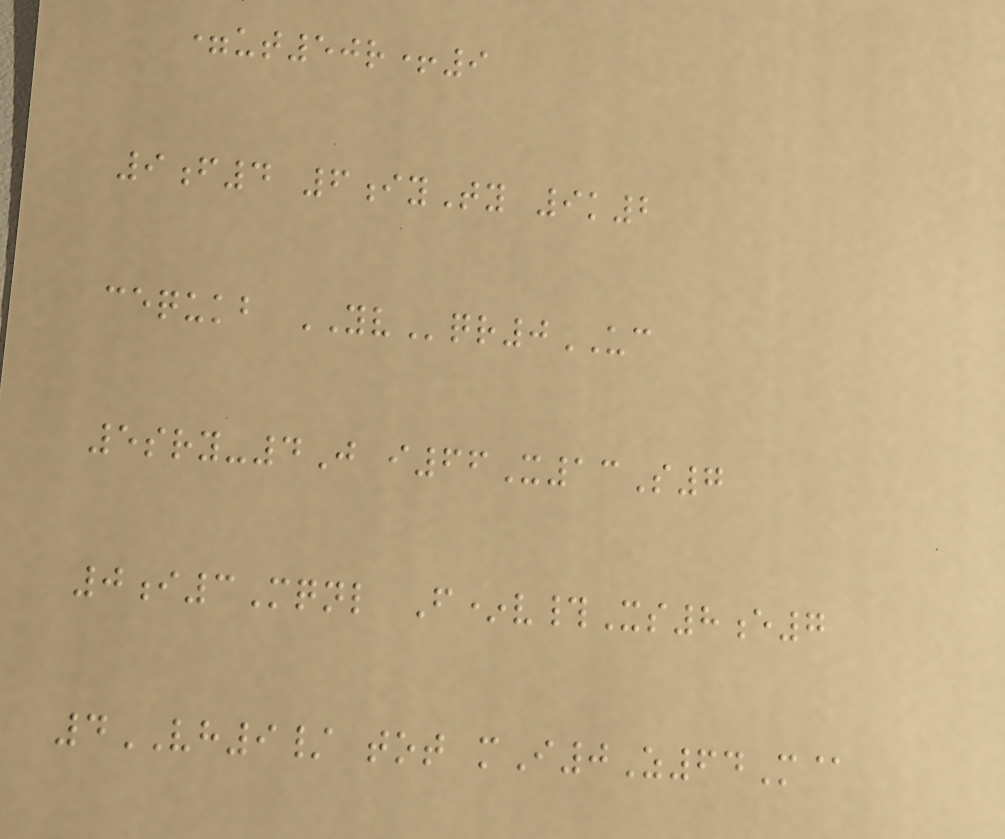=ut50r+9
9f4 6iyTy 9k2
cequkb YVqr0UC
5sry-4J i66X13S7
0i3Mqnl F*v#Xs8e7
4VH9/ tot mI0Z64M@
